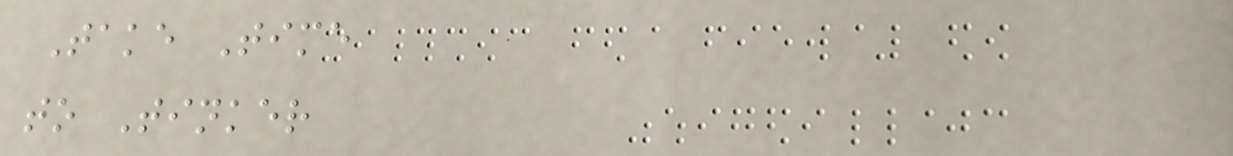Take Time
to Tinker
